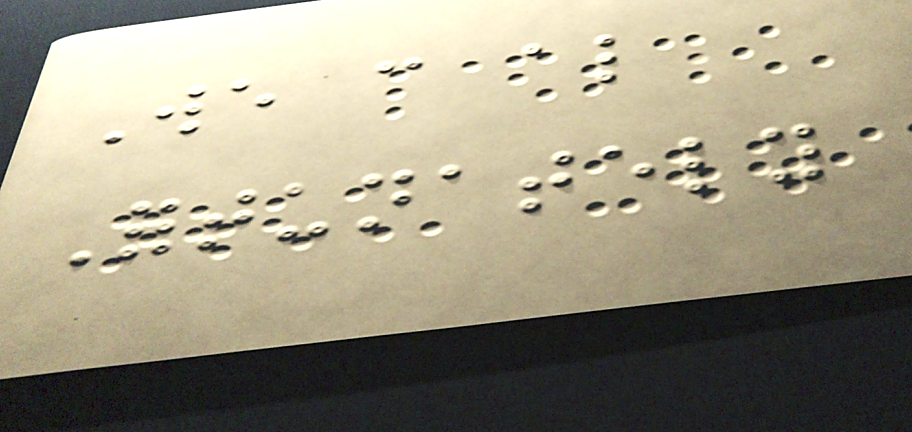We can also
Fortunately
